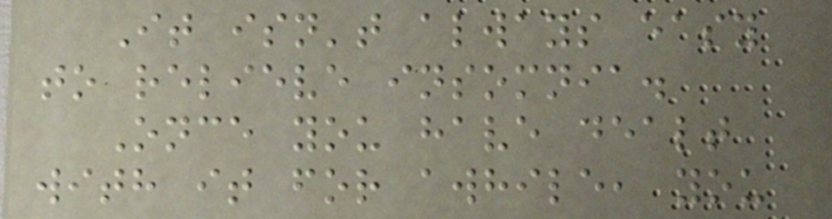It isn't always easy
to relieve insomnia.
Once you have dealt
with it for awhile, you
